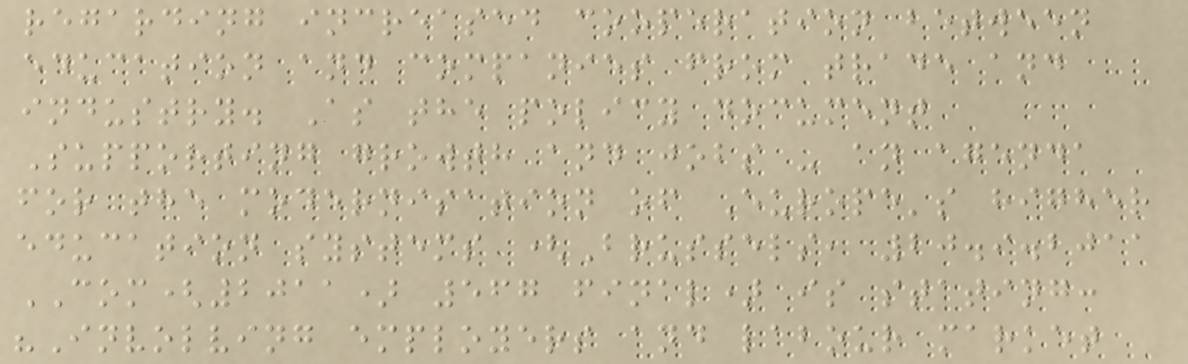regarding increased cooperation between
education and companies from trade and
industry. As the policy document
Supporting growth and jobs - an agenda
for the modernisation of Europe's higher
education systems (Brussels, 20.9.2011
COM(2011) 567 final) is stating:
"Involving employers and labour market
